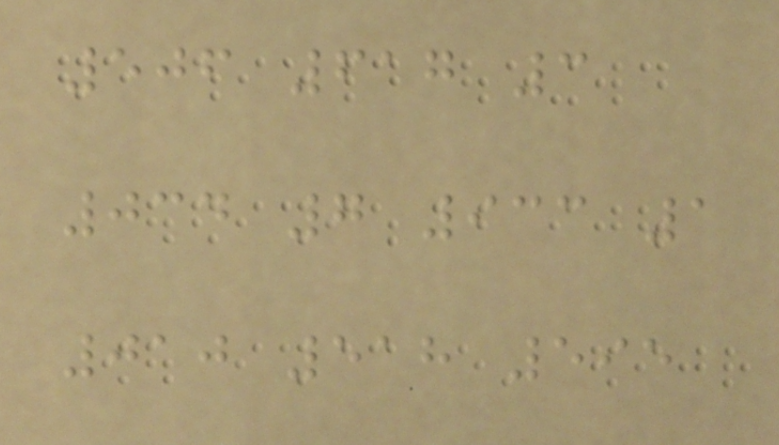506 617 3
034 7 933 1
010 518 595
